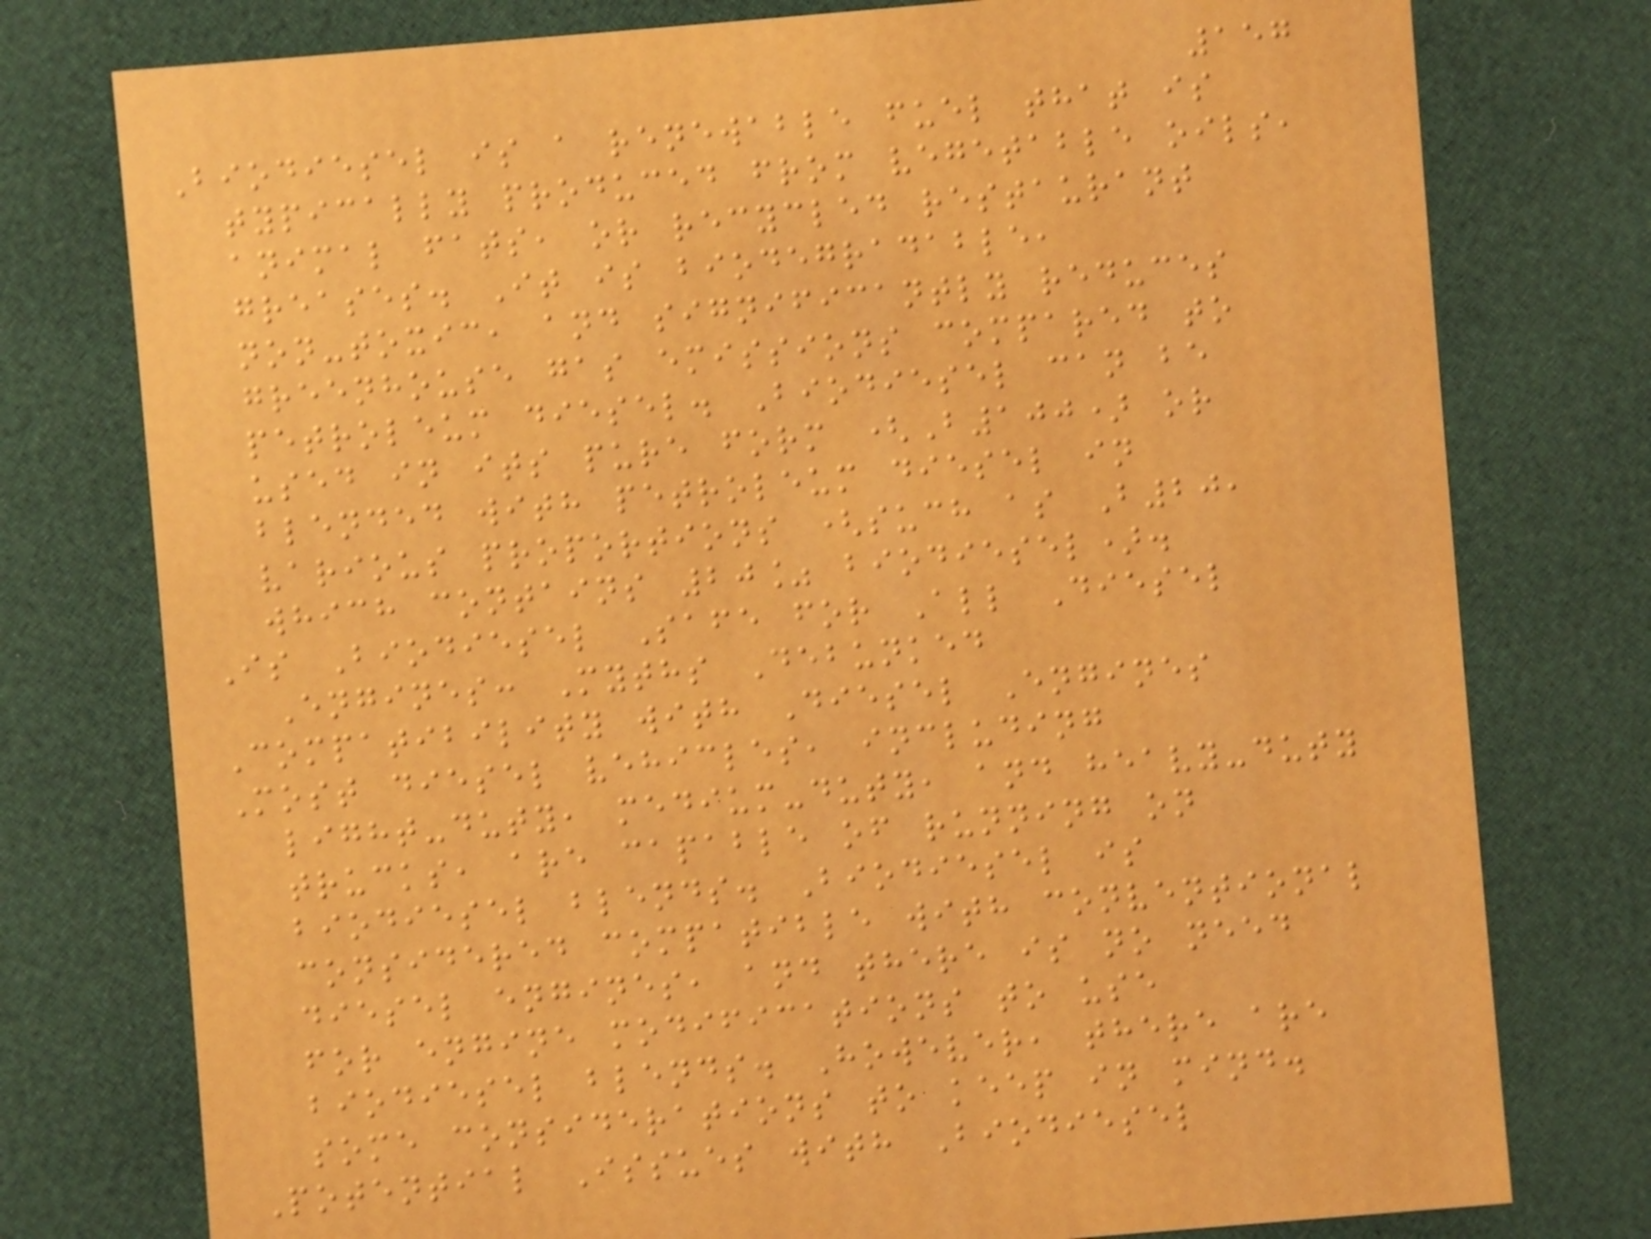157
Biodiesel is a renewable fuel that is
typically produced from vegetable oils,
animal fats, or recycled restaurant
greases. It is biodegradable,
non-toxic, and significantly reduces
greenhouse gas emissions compared to
petroleum diesel. Biodiesel can be
used in its pure form (B100) or
blended with petroleum diesel in
various proportions (such as B20,
which contains 20% biodiesel).
Is Biodiesel Safe for All Diesel
Engines: Myths Debunked
Compatibility with Diesel Engines
Most diesel vehicles, including
light-duty, medium-duty, and heavy-duty
trucks, are capable of running on
biodiesel blends. Biodiesel is
considered compatible with conventional
diesel engines, and there is no need
for engine modifications to use
biodiesel blends. However, there are
some considerations to keep in mind.
Potential Issues with Biodiesel
